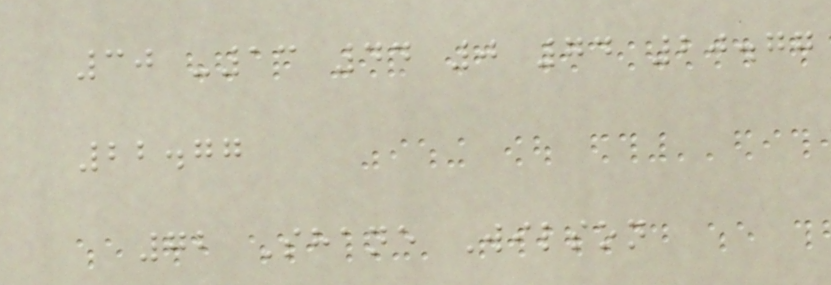30 -13 44 0 74 20.77
22.77
72 Shane Wilson
